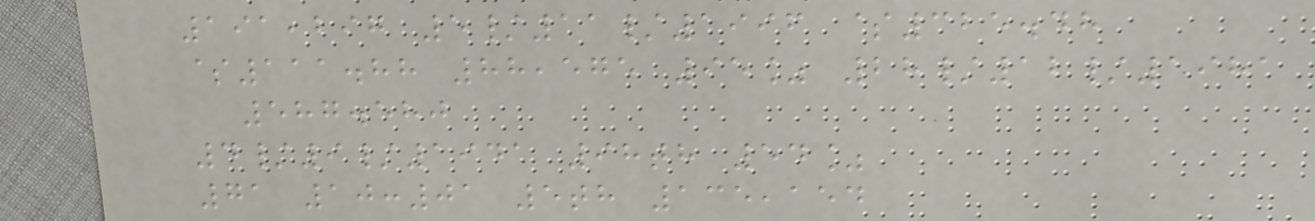191,297 5/11/1996 $325.48
$111.88 88,575 95% 28/12/1981
587.580
4/9/1941 98th 54%
71 10:01 5th 135,154
